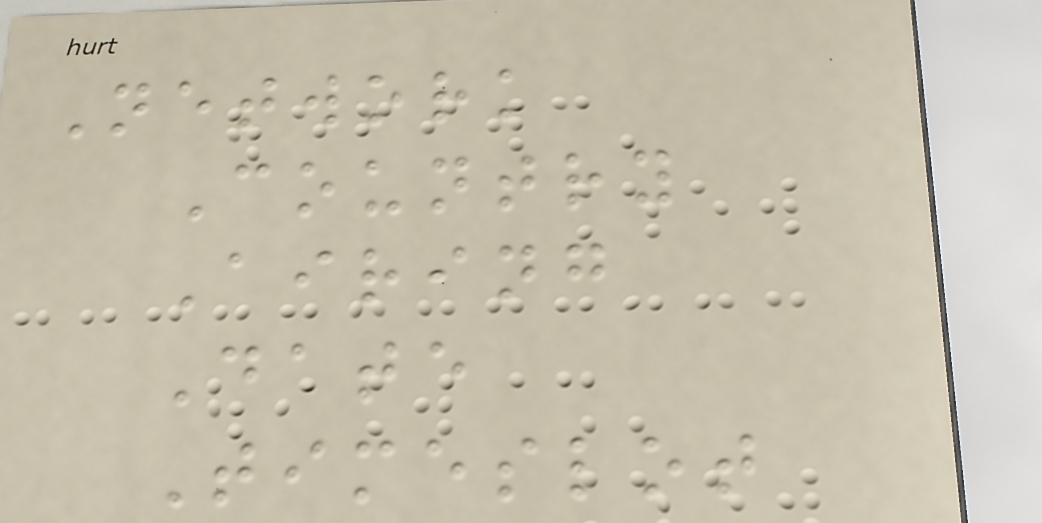Network
Country
Airing
Date
Timeslot
